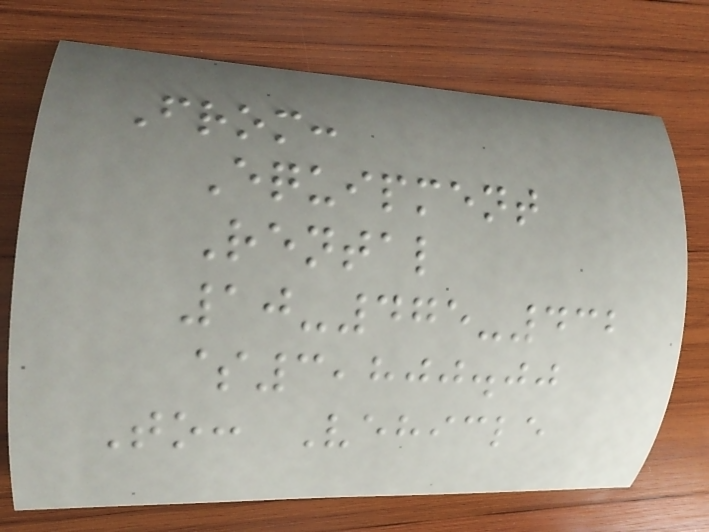From:
Equipment
Rental
10-475-432
$3,800.00
To: Vehicle
